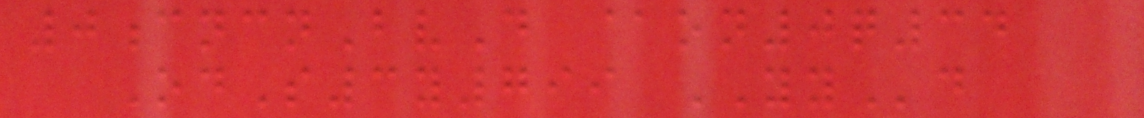0cncnBvD @on0q34
OdS3y799 YYd
